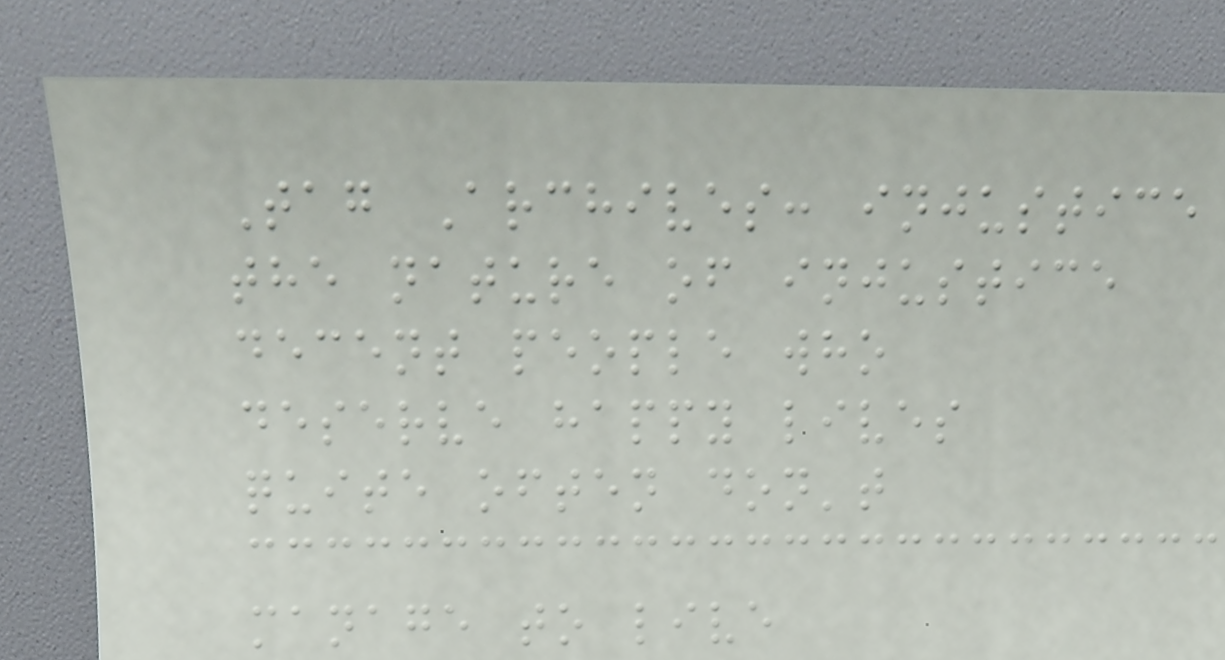Tag Archives: injustice
the nature of injustice
decent people who
deserve happy lives
quite often don't
manage to live
